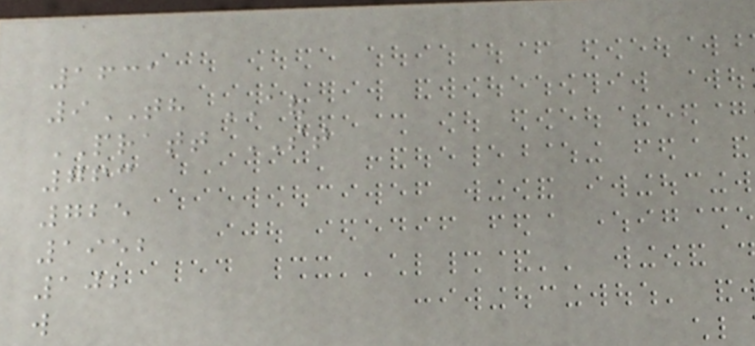1631
9TH AV
PRATT ST
763
725
1952
102
w
